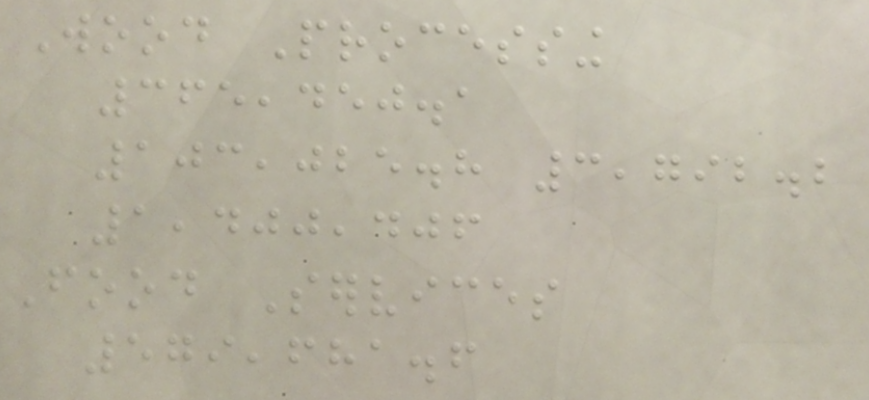Wood Processing
365,450.1
103,025.8 3,792.2
1,400,406
Food Services
579,681.6
